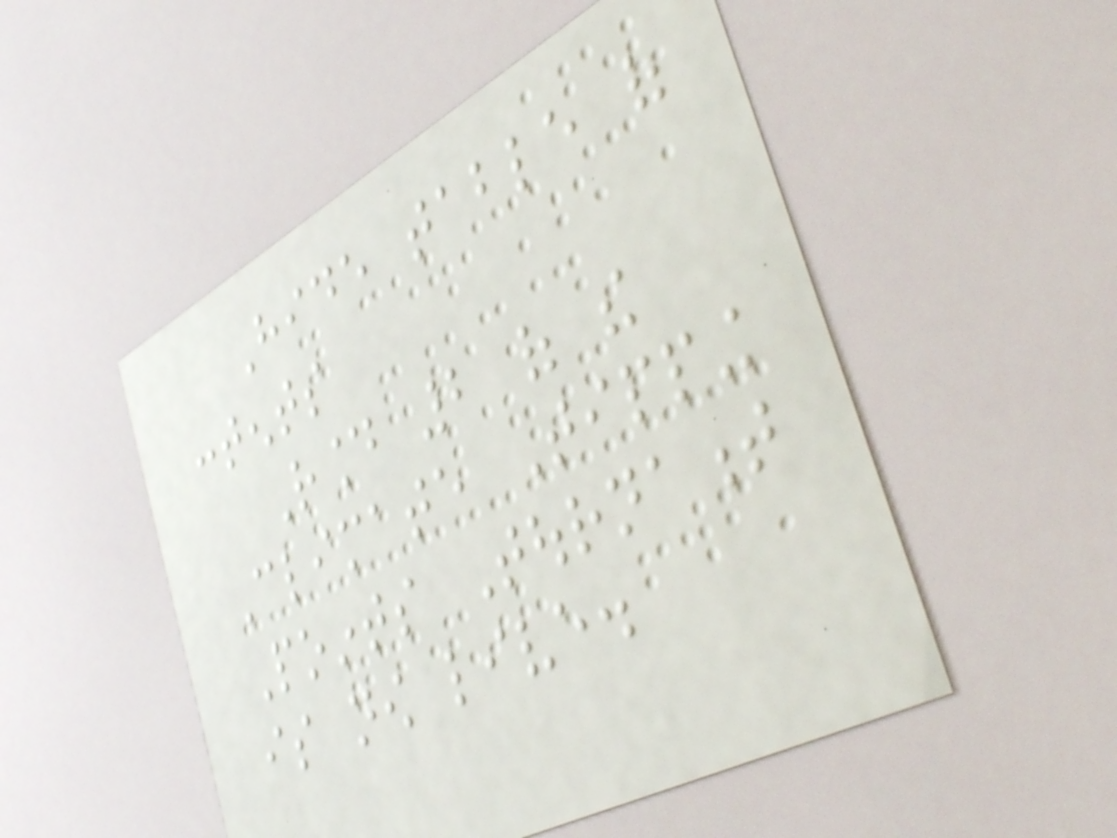Hide table of
contents
Round 2 of the
Climate Tipping
Points Tournament
is now live.
